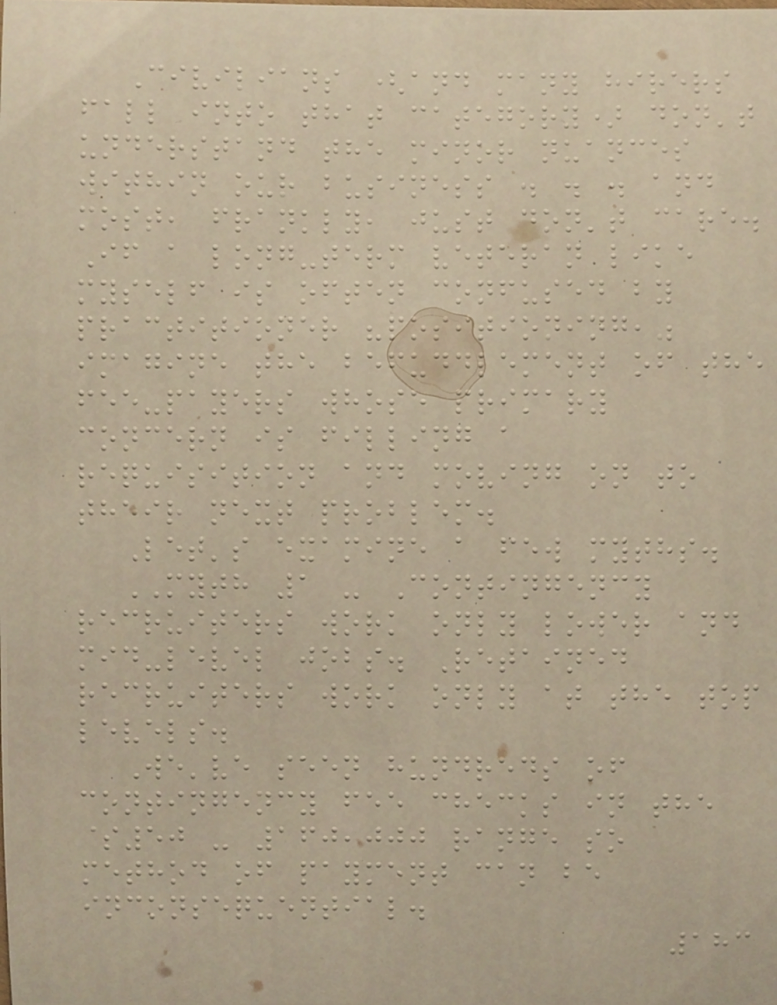Civilians (and many hirers
fall into that category) don't
understand the minor nuances
within our business . . . and
most, frankly, just don't care.
If a long-term veteran like
myself is often confused by
practitioner "positioning,"
imagine the befuddlement of the
fee-payers whose primary
concern is filling a
requisition and moving on to
their next problem.
Let's examine a few myths.
MYTH 1 - Contingency
recruiters work only lower and
mid-level jobs. Retained
recruiters work only at the top
levels.
We've seen hundreds of
contingency fee checks in the
$50 - 160,000 range so
method of payment can be
inconsequential.
183
